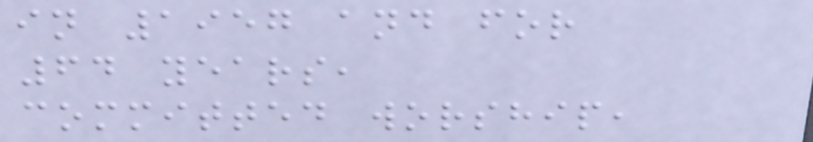in 1957 and for
64 years,
committed worship,
